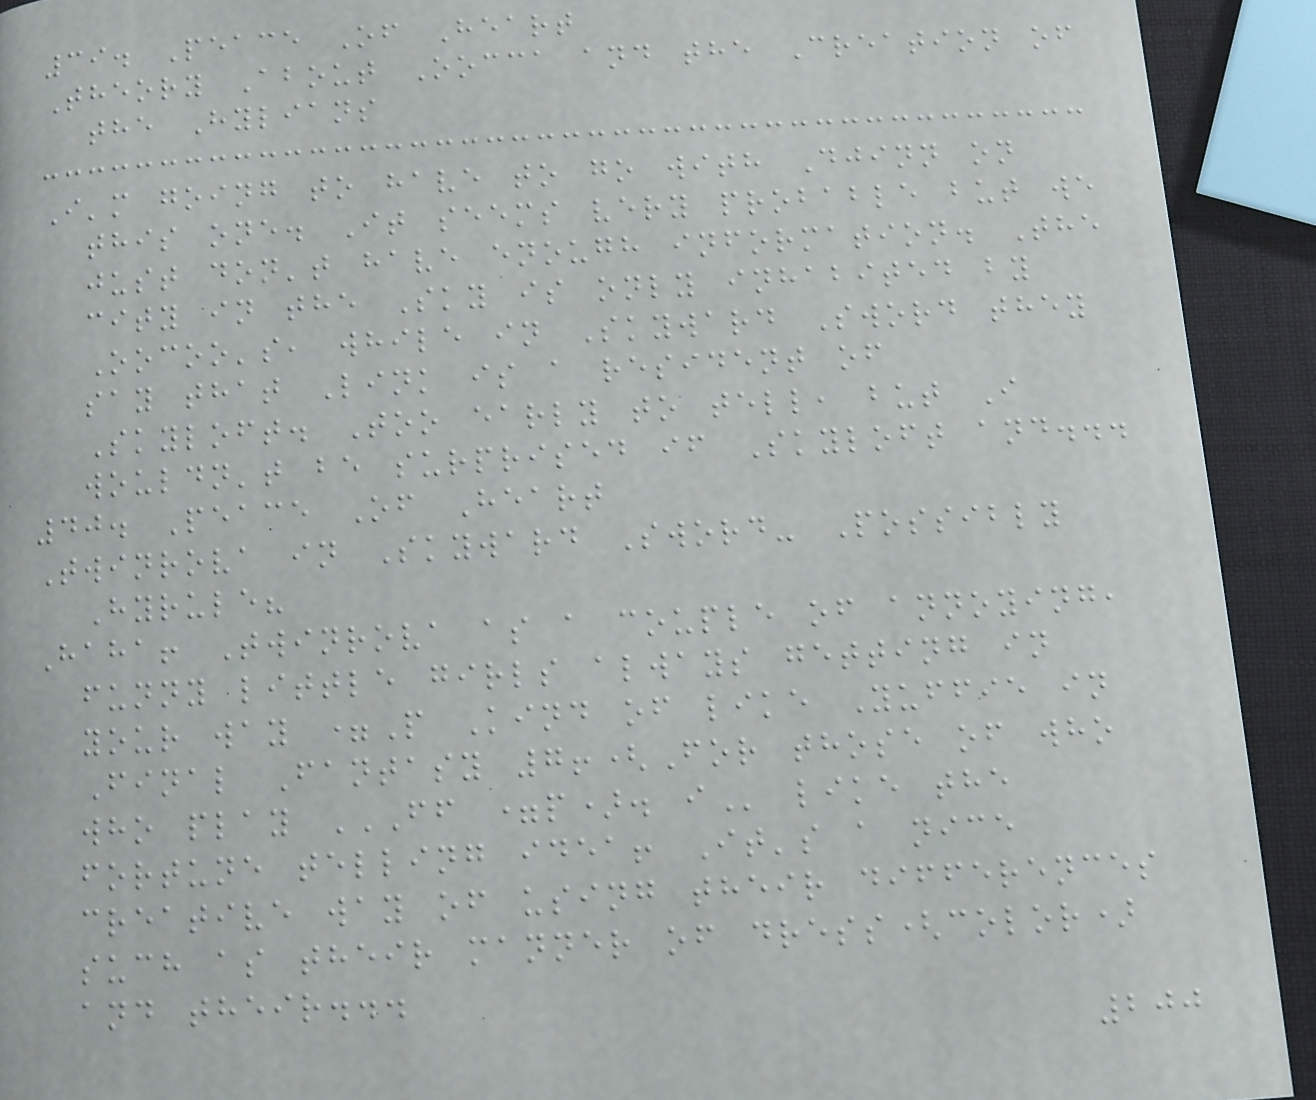39. Peace Of Heart
Theory About Oocca and the Creation of
the Hylians
I'm going to have to go with Djinn on
this one. It seems very probable but we
just don't have enough information. The
city in the Sky is only inhabited by
Oocoo's, while in Skyward Sword they
say that Link is a resident of
Skyloft. Too early to tell, but I
wouldn't be surprised if Skyloft and...
40. Peace Of Heart
Twinrova in Skyward Sword- Possibly
Hyrule?
Haha! Twinrova as a couple of annoying,
funny little girls always getting in
your way =P Kind of like Yuffie in
Final Fantasy 7!(For those of who
who play FF =P). I like the
fortune telling idea! It's a nice
creative way of using their differences
such as their manner of dress(color)
and their...
200
